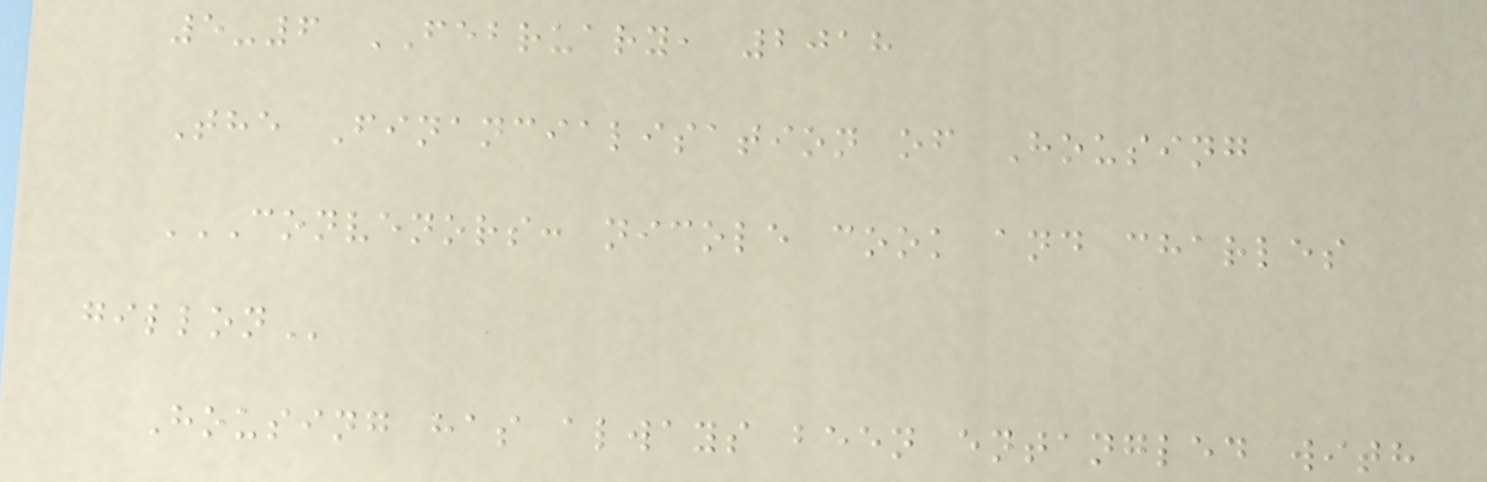5-6 FEBRUARY, 2018
The Financialisation of Housing
CONVENORS: NICOLE COOK AND CHARLES
GILLON
Housing has always been entangled with
